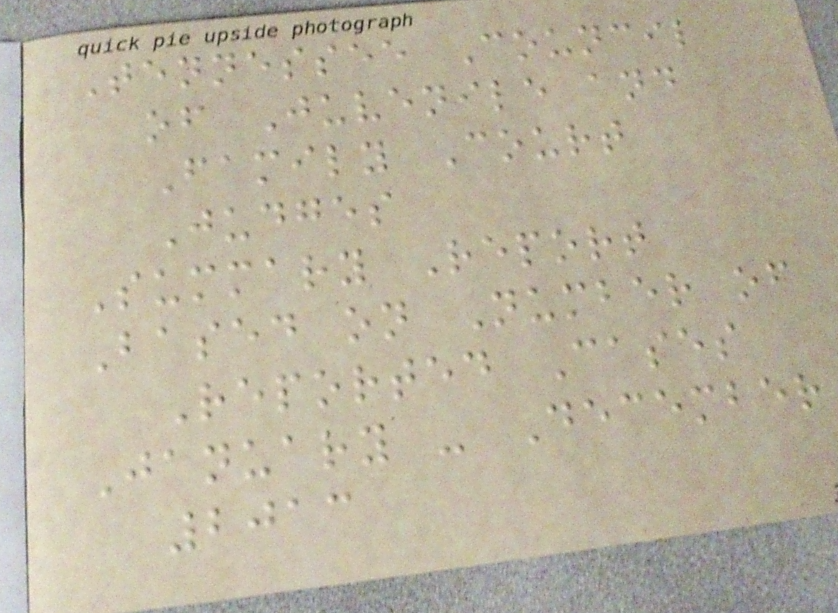Tennessee Council
of Juvenile and
Family Court
Judges
Summary Report
Based on Number of
Reported Cases
January - December
2013
